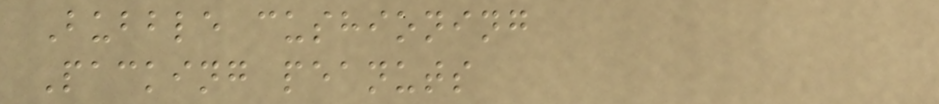Bubble cushioning
Packing peanuts
